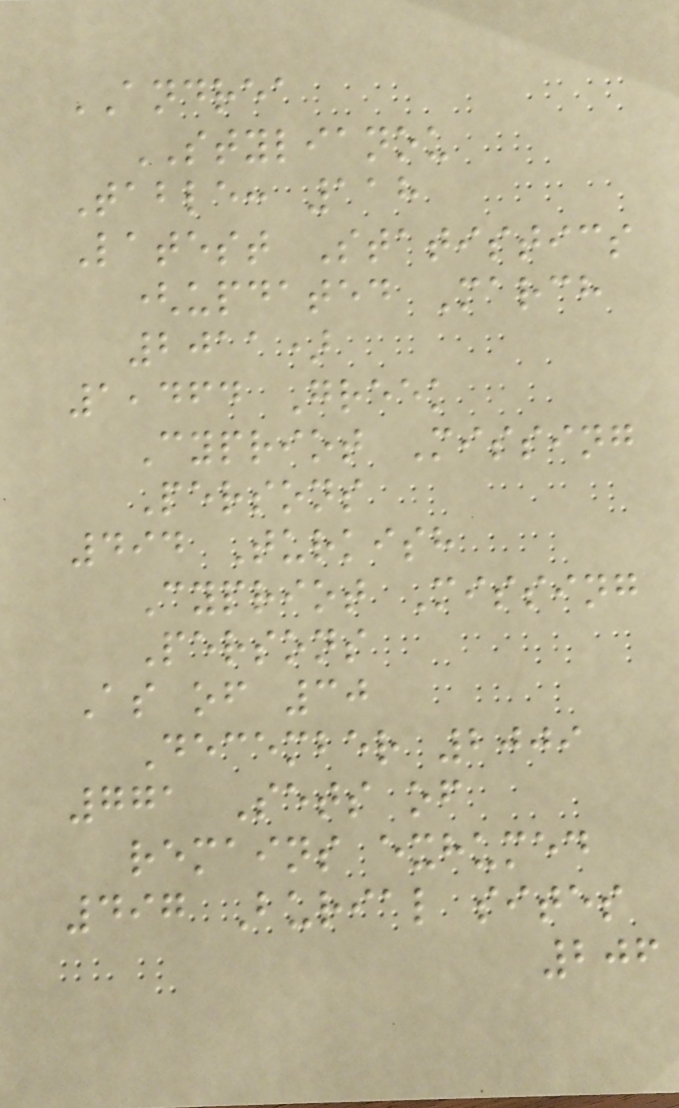ANDREA
STYLIANOU
Table: 118
Latest Statistics
(updated March
2011)
1,464 Greek
Cypriot Missing
Persons
494 Turkish
Cypriot Missing
Persons
As of 30
December 2009
771 Sets of
remains exhumed
497 Burial sites
206
